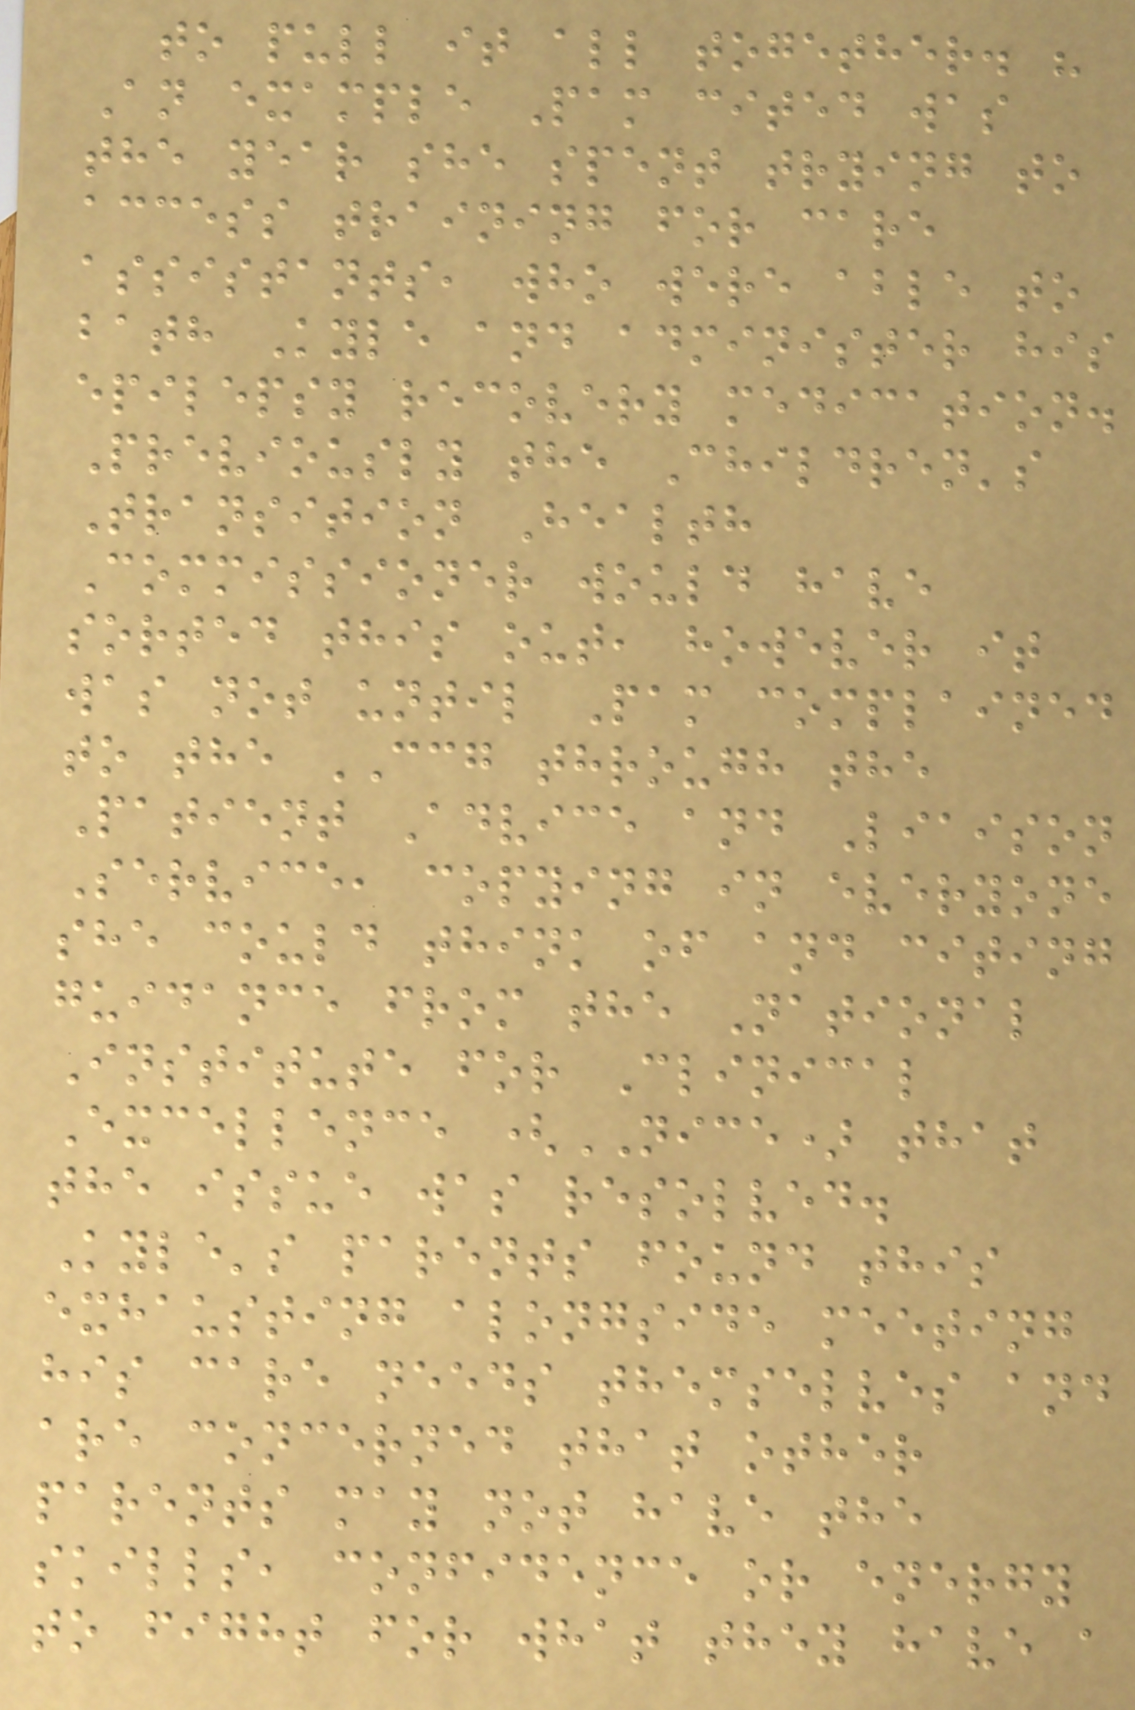to pull it all together. "
An example Pam cited was
the year she spent trying to
access training for care
assistants, who were able to
bath Kyle and administer his
epilepsy recovery medication.
Previously the Children's
Transition Health
Commissioner would have
sorted this out, however it
was not until Pam complained
to the CCG through the
Patient Advice and Liaison
Service, copying in everyone
she could think of and citing
guidance from the National
Institute for Clinical
Excellence (NICE) that
the issue was resolved.
Kyle's parents found this
exhausting alongside meeting
his care needs themselves and
are concerned that other
parents may not have the
skills, confidence or energy
to fight for what they have a
